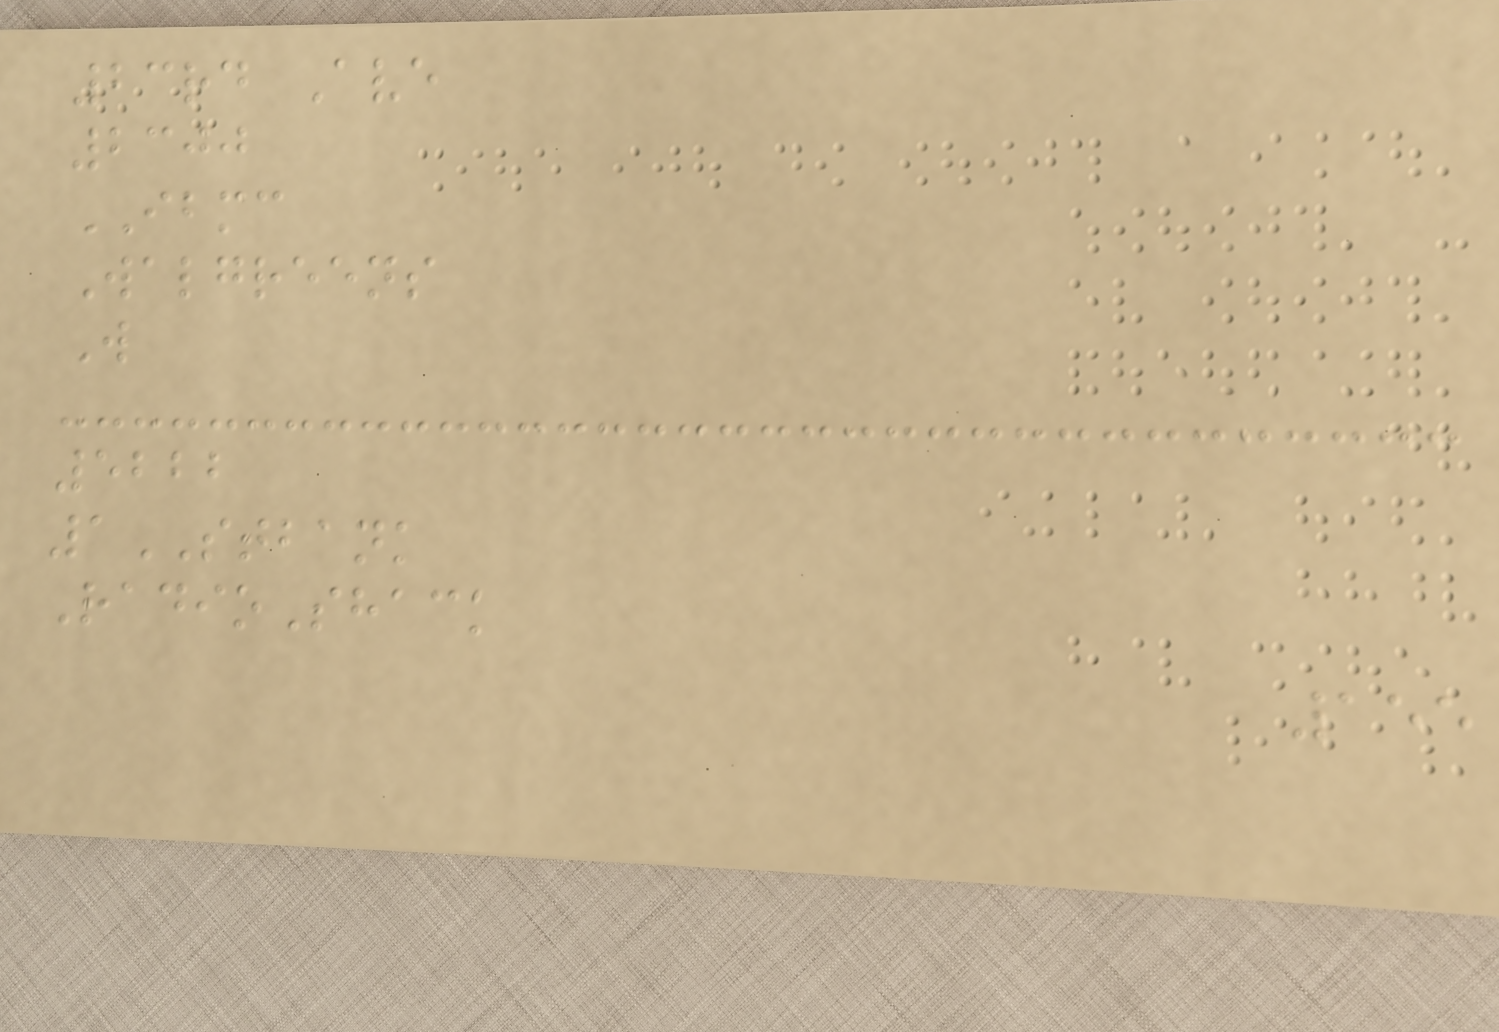23rd Ave
2300
IBMC
Walgreens
W
5222
1STBANK
RadioShack
155
